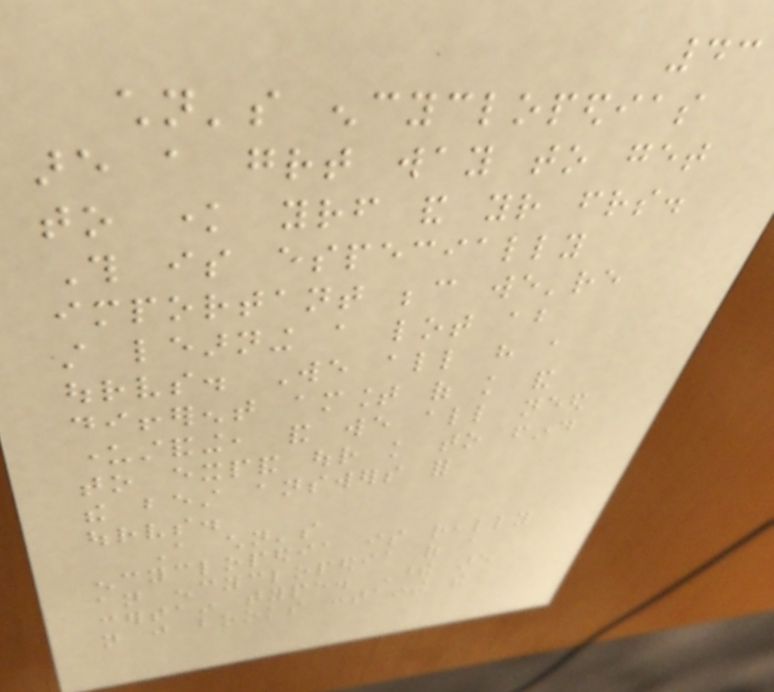43
children's encyclopedias
are a great way to get
to know yourself and your friends.
This is especially
important because we're
still learning a lot about
ourselves. We all have a
different amount of knowledge and
understanding, and we all need
to expand our knowledge to find
the best answers for
ourselves.
A children's
encyclopedia is really
an encyclopedia of a
certain type. These are
not just books containing the
